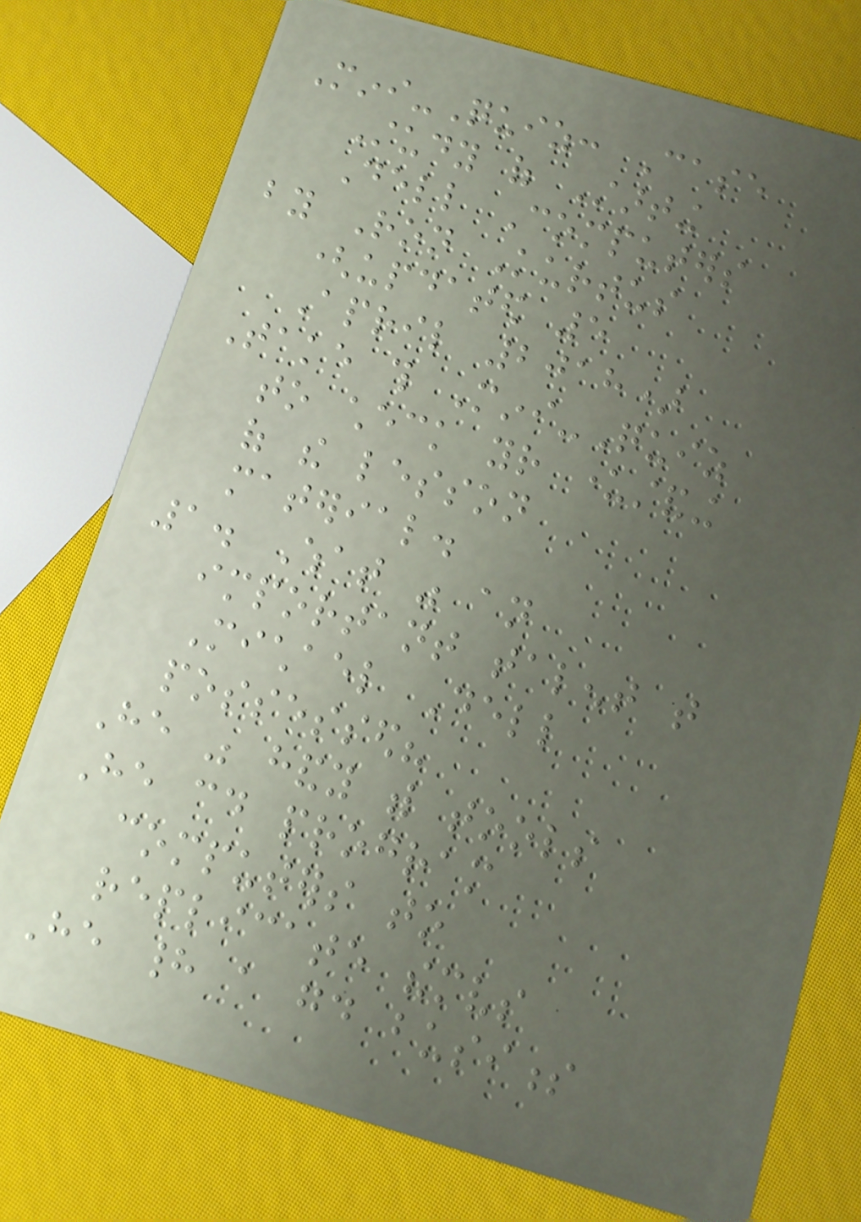Mini-Quiz: Case
Study of Starting
Dell Computers
by Ron Kurtus
(updated 5
April 2018)
Take this Mini-Quiz
to check your understanding
of the lesson
material.
1. What was an
important talent that
Michael Dell
possessed?
He was handy with tools
He could program
computers to
replicate themselves
He had a good business
